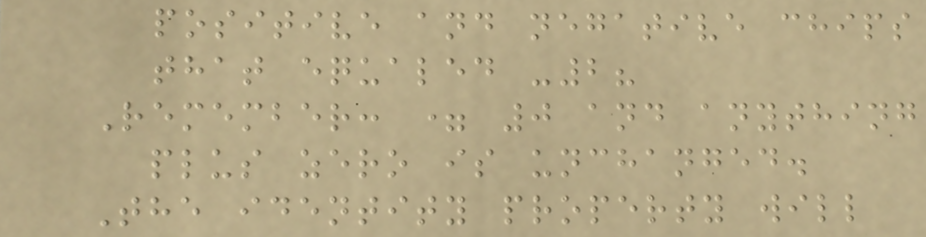positive and negative chips
that equaled -2?
Remember: = 0 and anything
plus zero is unchanged.
The identity property will
